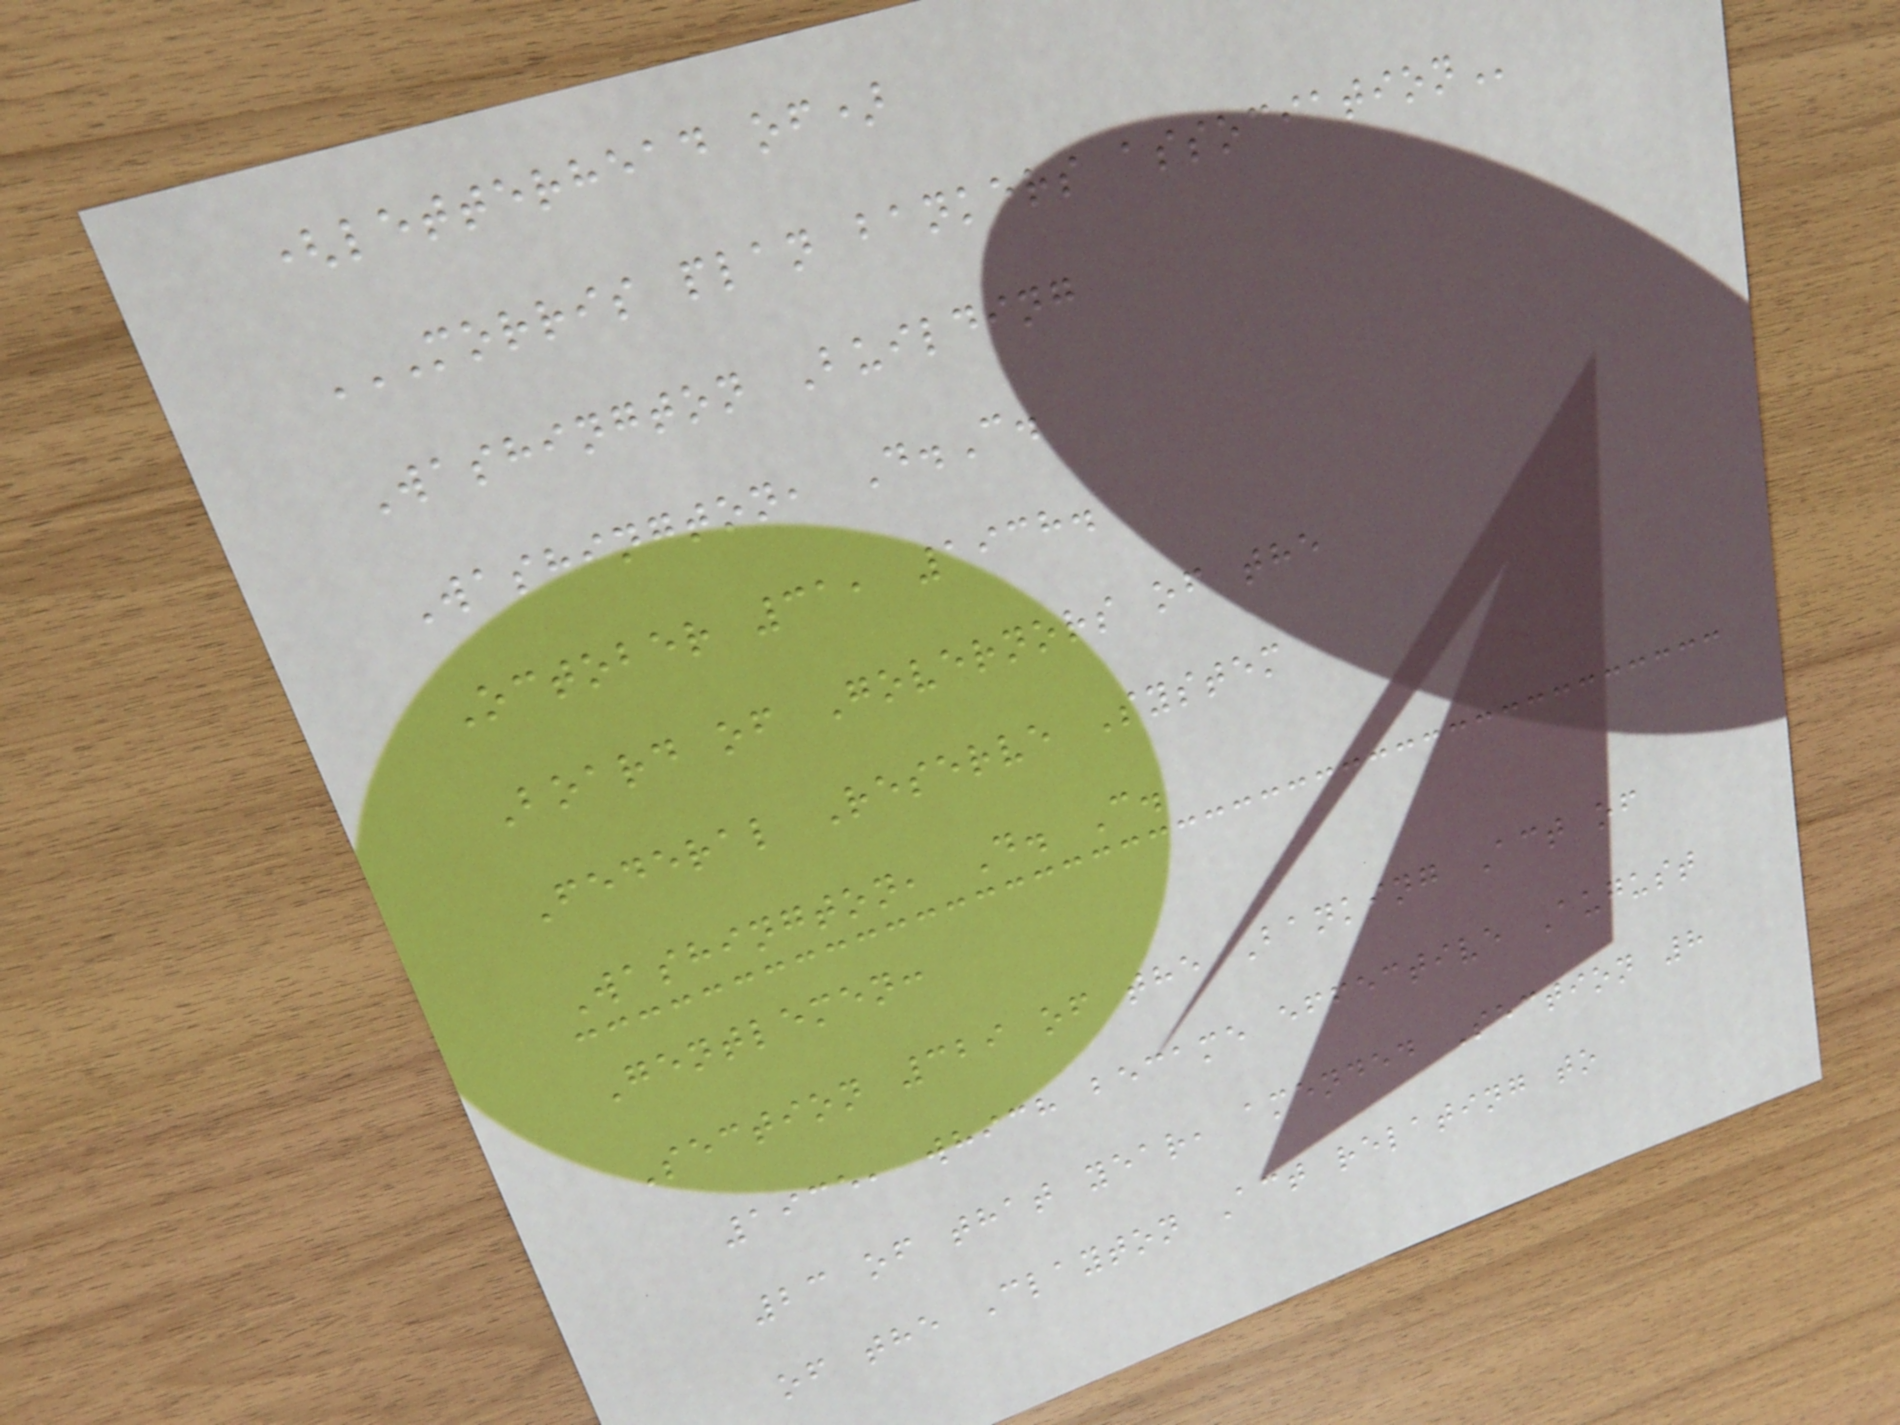(letterhead of)
MORRIS PLAN BANKERS ASSOCIATION
Washington Building
Washington, D.C.
October 31, 1938.
Board of Governors of the
Federal Reserve System
Washington, D. C.
Gentlemen:
Section 329 of the Banking Act of
1935, which became effective August
23 of that year, amended Section 8
of the Clayton Act relating to
